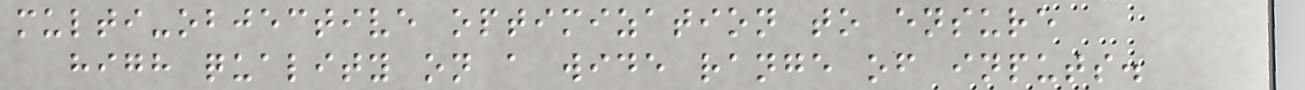multi-objective optimization to ensure
high quality on a wide range of inputs.
